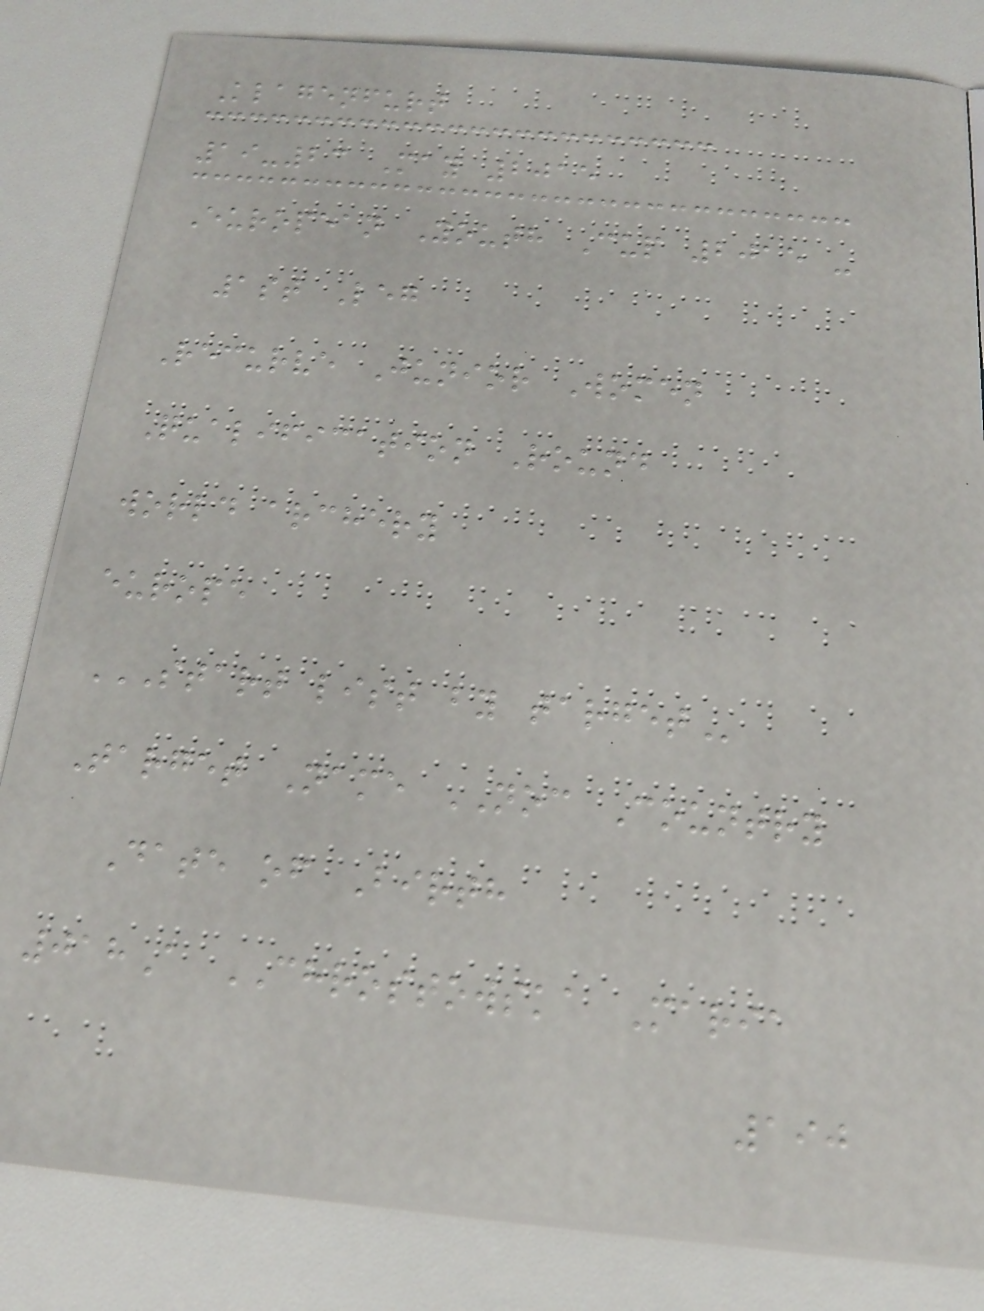Klagenfurt
19-23 May 2015
European Youth Cup 2015 -
1st Leg
Recurve Junior Women
Qualification Round
world archery
europe
START LIST BY TARGET
Target Name NOC Country
Date of Birth
018A CHROSTOWSKA Maria
190
